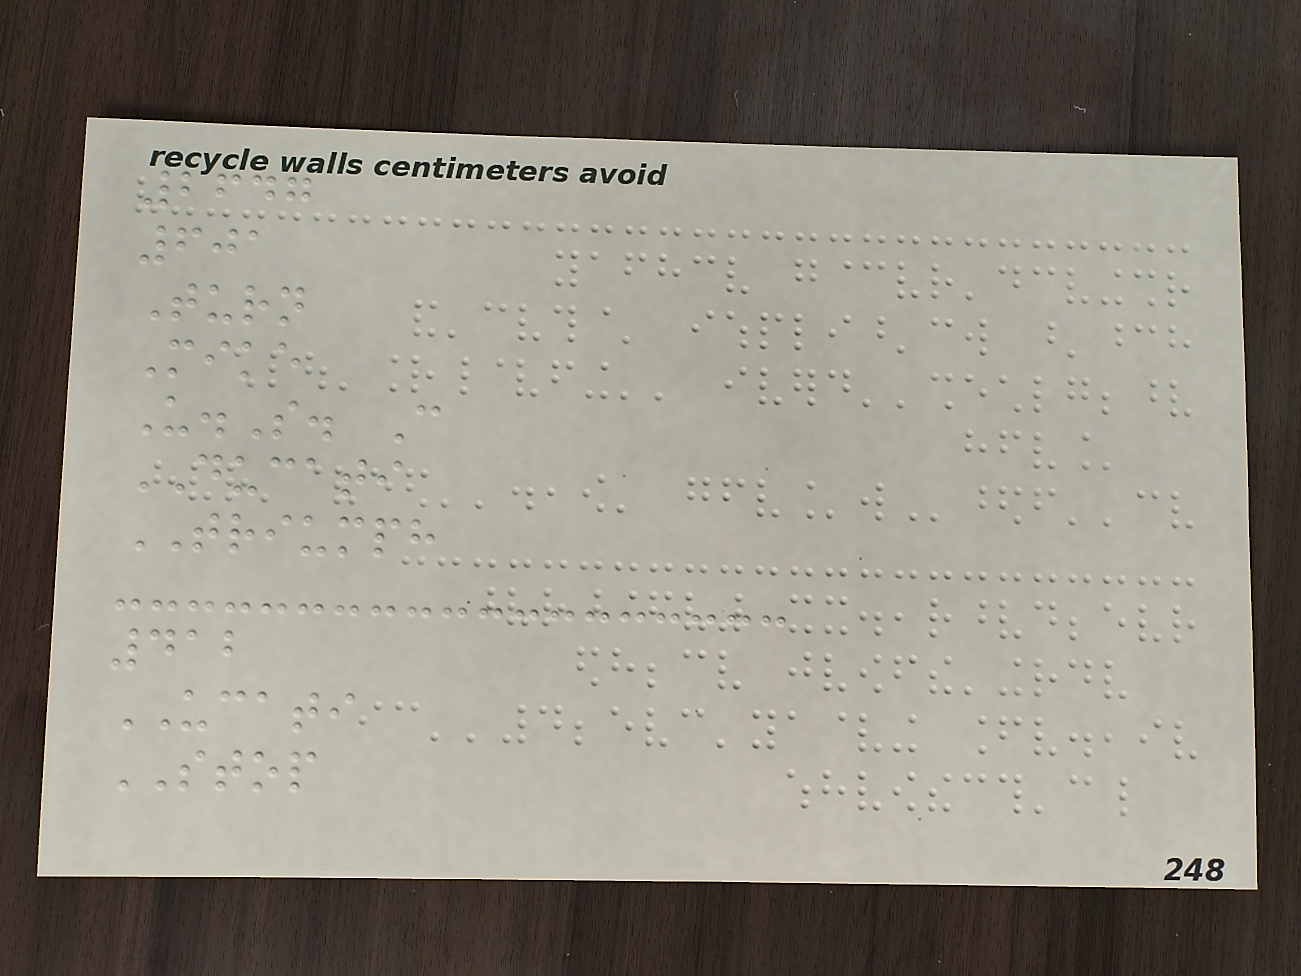2647
601
Turn
Mike
U.S. C
DUCATI
TRIUMPH
412
UCATI
STOP
